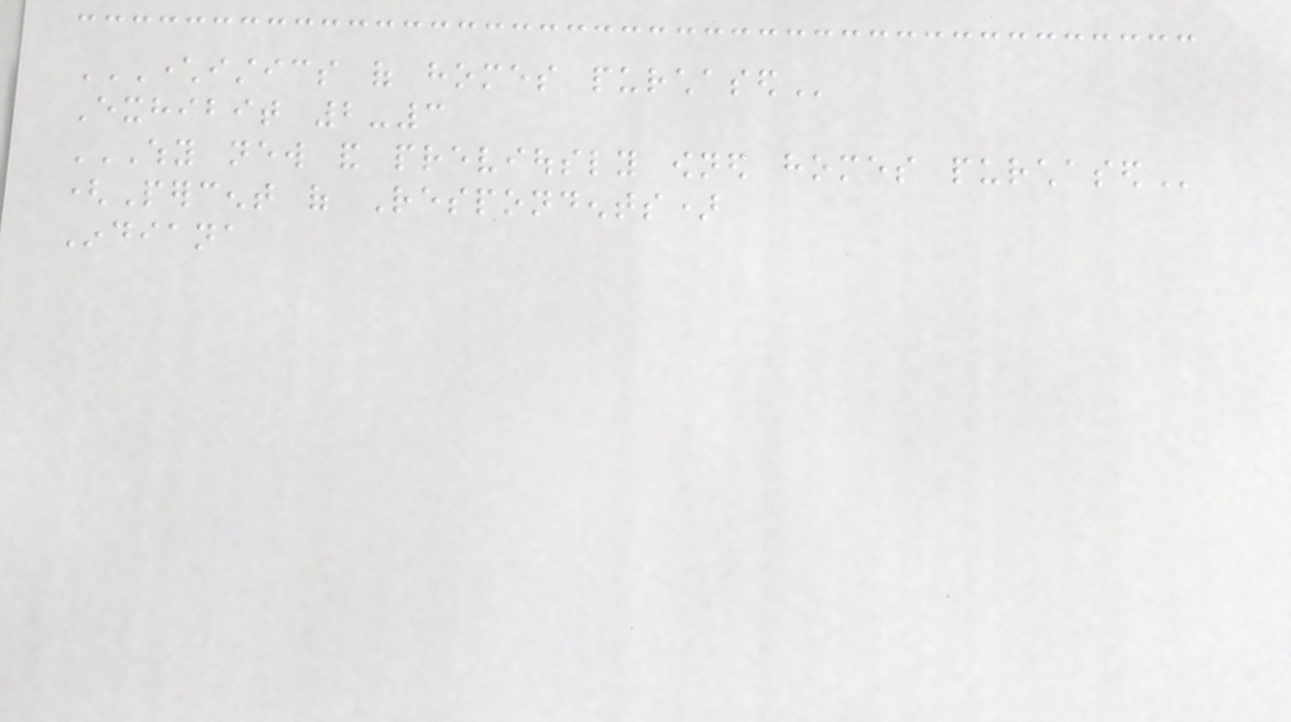CHARACTERISTICS OF HOMES PURCHASED
Exhibit 2-3
WHY NEW AND PREVIOUSLY OWNED HOMES PURCHASED
(Percent of Respondents)
Indiana
